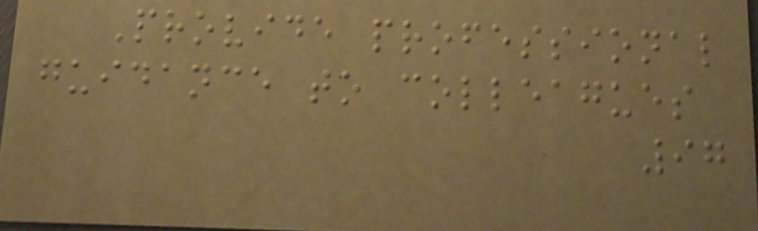Provide professional
guidance to colleagues
97
